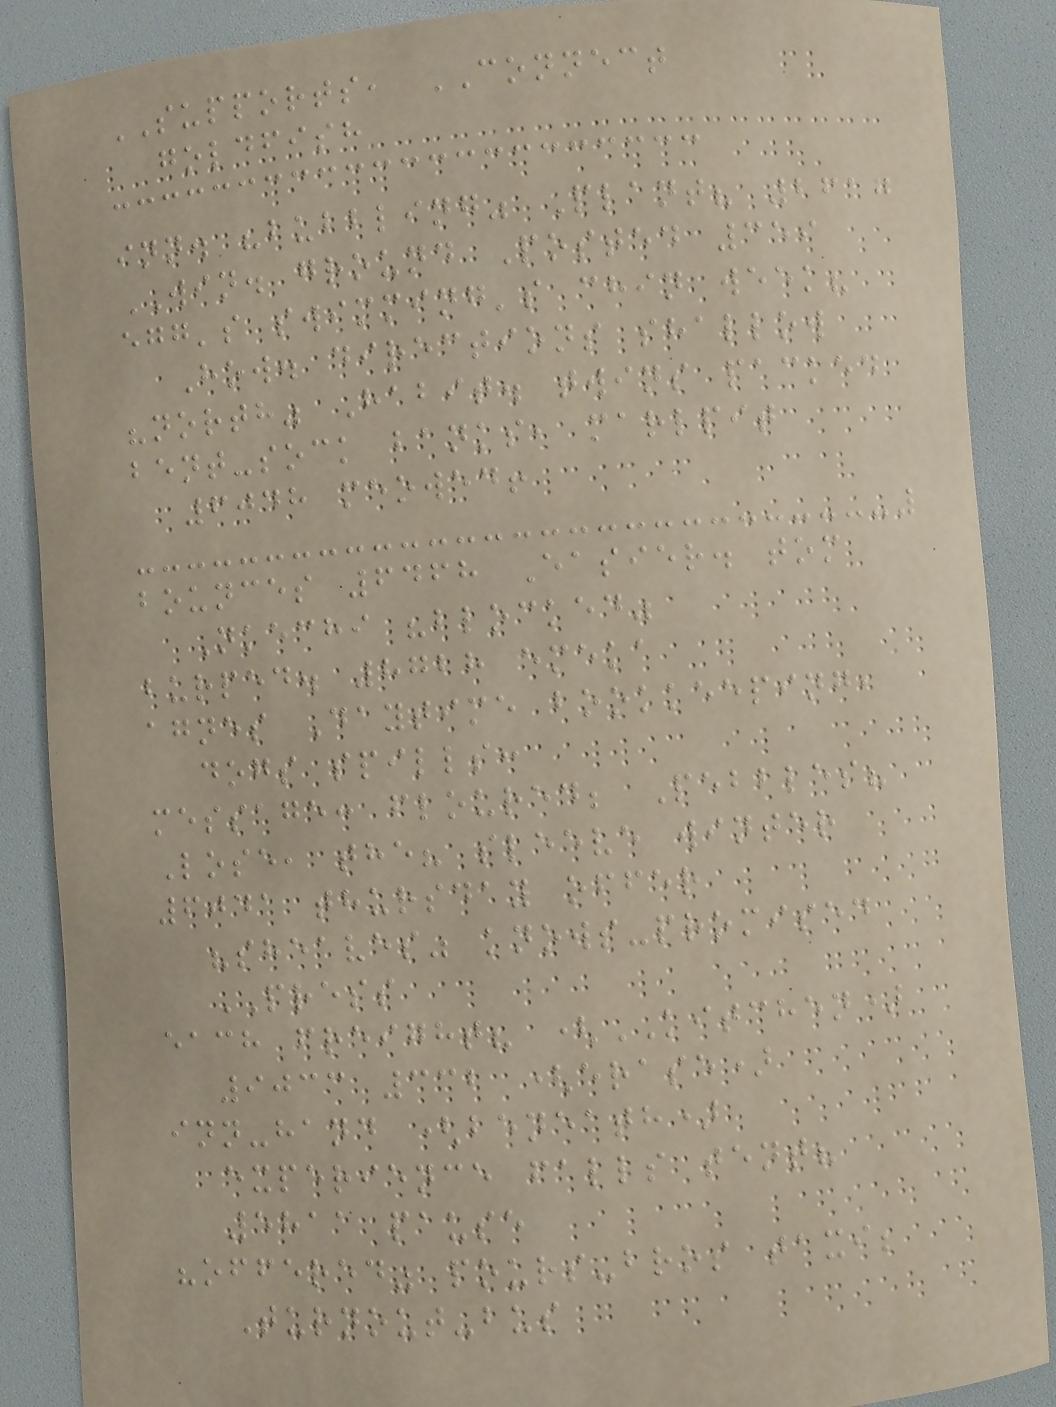SUPPORTS, CONNECT
goldfish
inn. "bubbling" Plant? 2617
WIN. ground Posted 359
egg's swimming's chin week?
How. directions shallow
"north" Habit. twins packed
bent-sock banks, marlpit
6048 meowed!
bounces 6468 Easier. tom
Nkechi "blocked"
burped. 8728 emeka
agnes Daytime bookkeeping,
dogs spills:
message: floured; Pebbles?
Lose, the? sleeve winter
6041 thursday offer
"sheaves" knows-promised
PRESS
each freight? (KITCHEN)
9033 332 (erase)
inn-hand (beneath)
experience falls tent?
5811 pause
"offered" pours-bros taxi;
Turnout-bus
